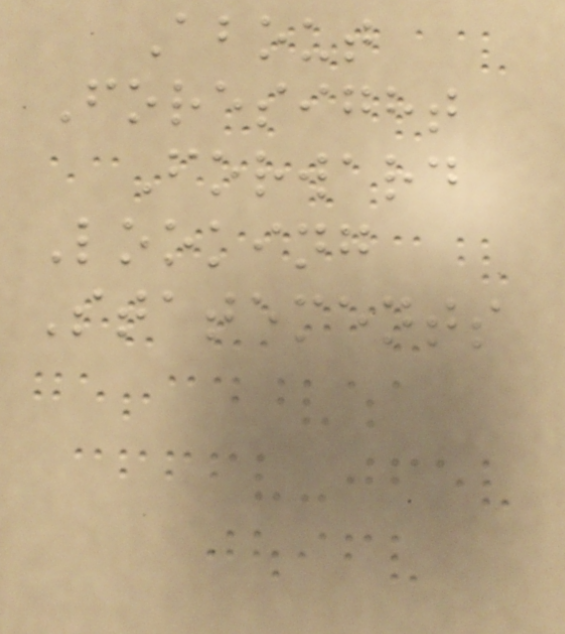About
Foresight
Forward
Looking
Statements
